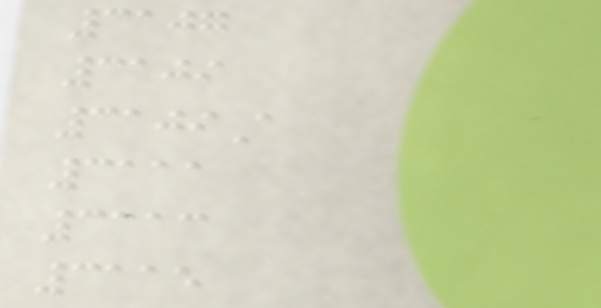3107
3109
3109A
3111
3113
3115
